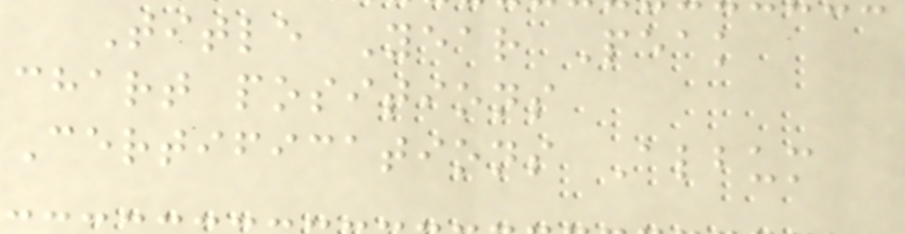Title Year Peak
chart positions
Certifications Album
